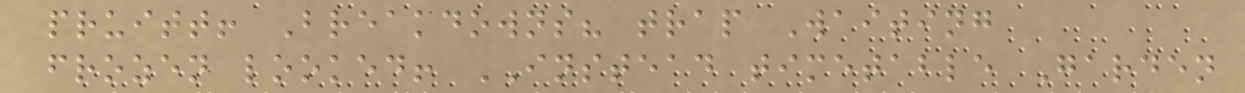pruitt! Breakdowns? trap Waiting
frozen looked! INSTEAD timetable Garden
